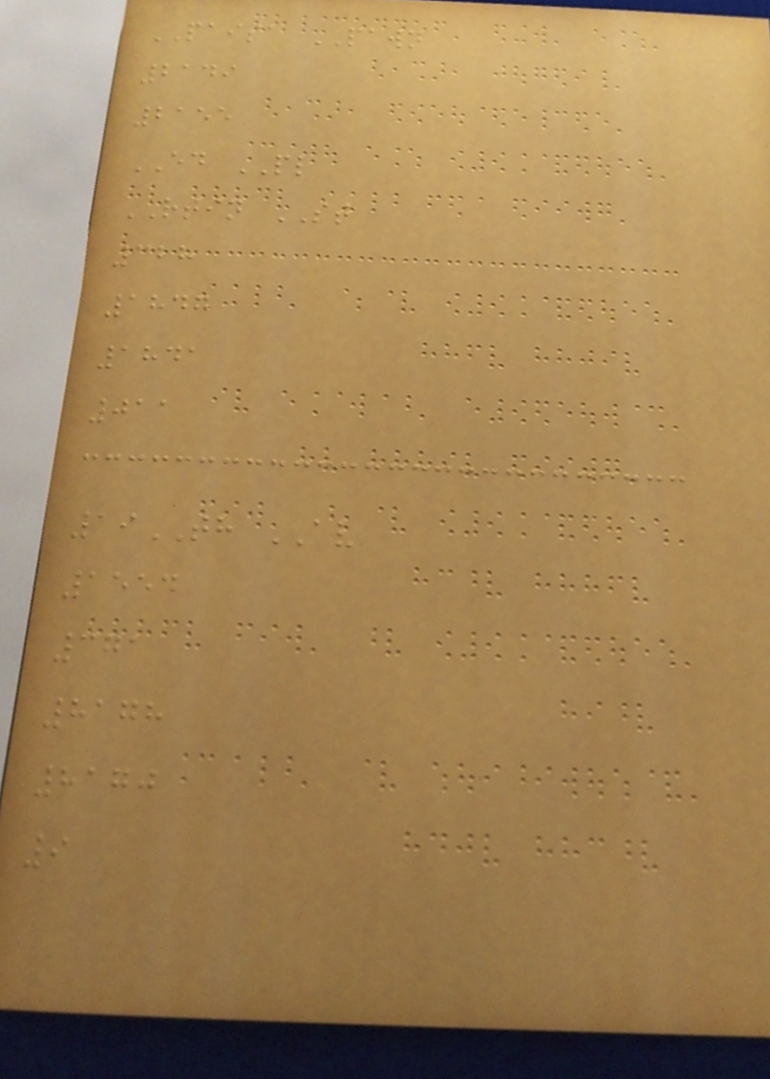PAISA PAWN
2149
2155
ED PL
RTIN ST
328
1847
1841
011
19TH AV
1554
371
8178
8170
9
